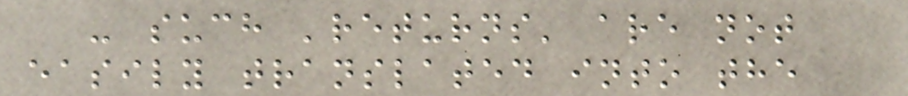- such 'returns' are not
easily translated into the
